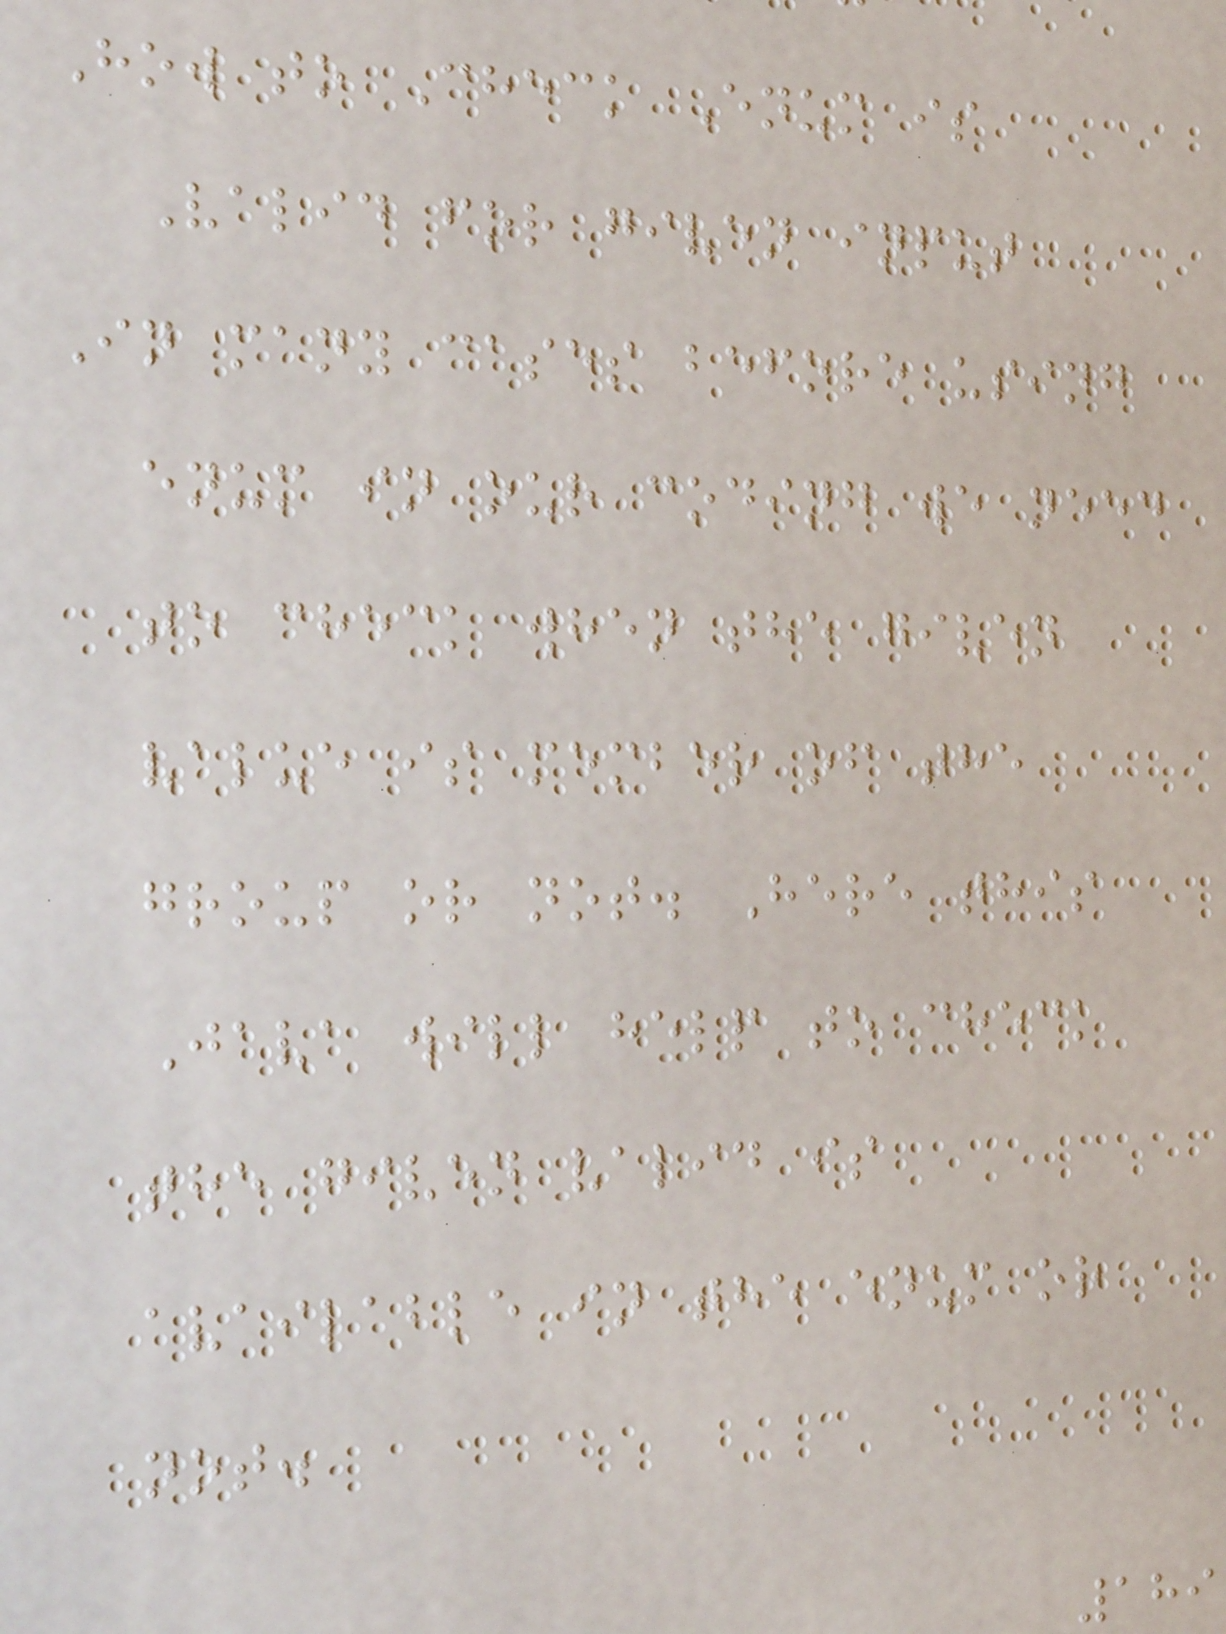How to Check Enum is
Valid for given input
In many cases before using
enum in our coding we need
to check when the given
value is member of the
group or not. Here this
Java will help to check
the given valid is
available in the enum or
not.
189
